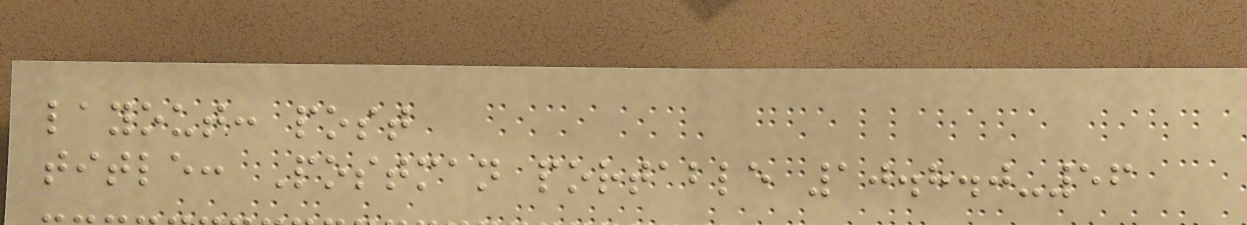layout: post
title: Postman portable 10.8.0-56
